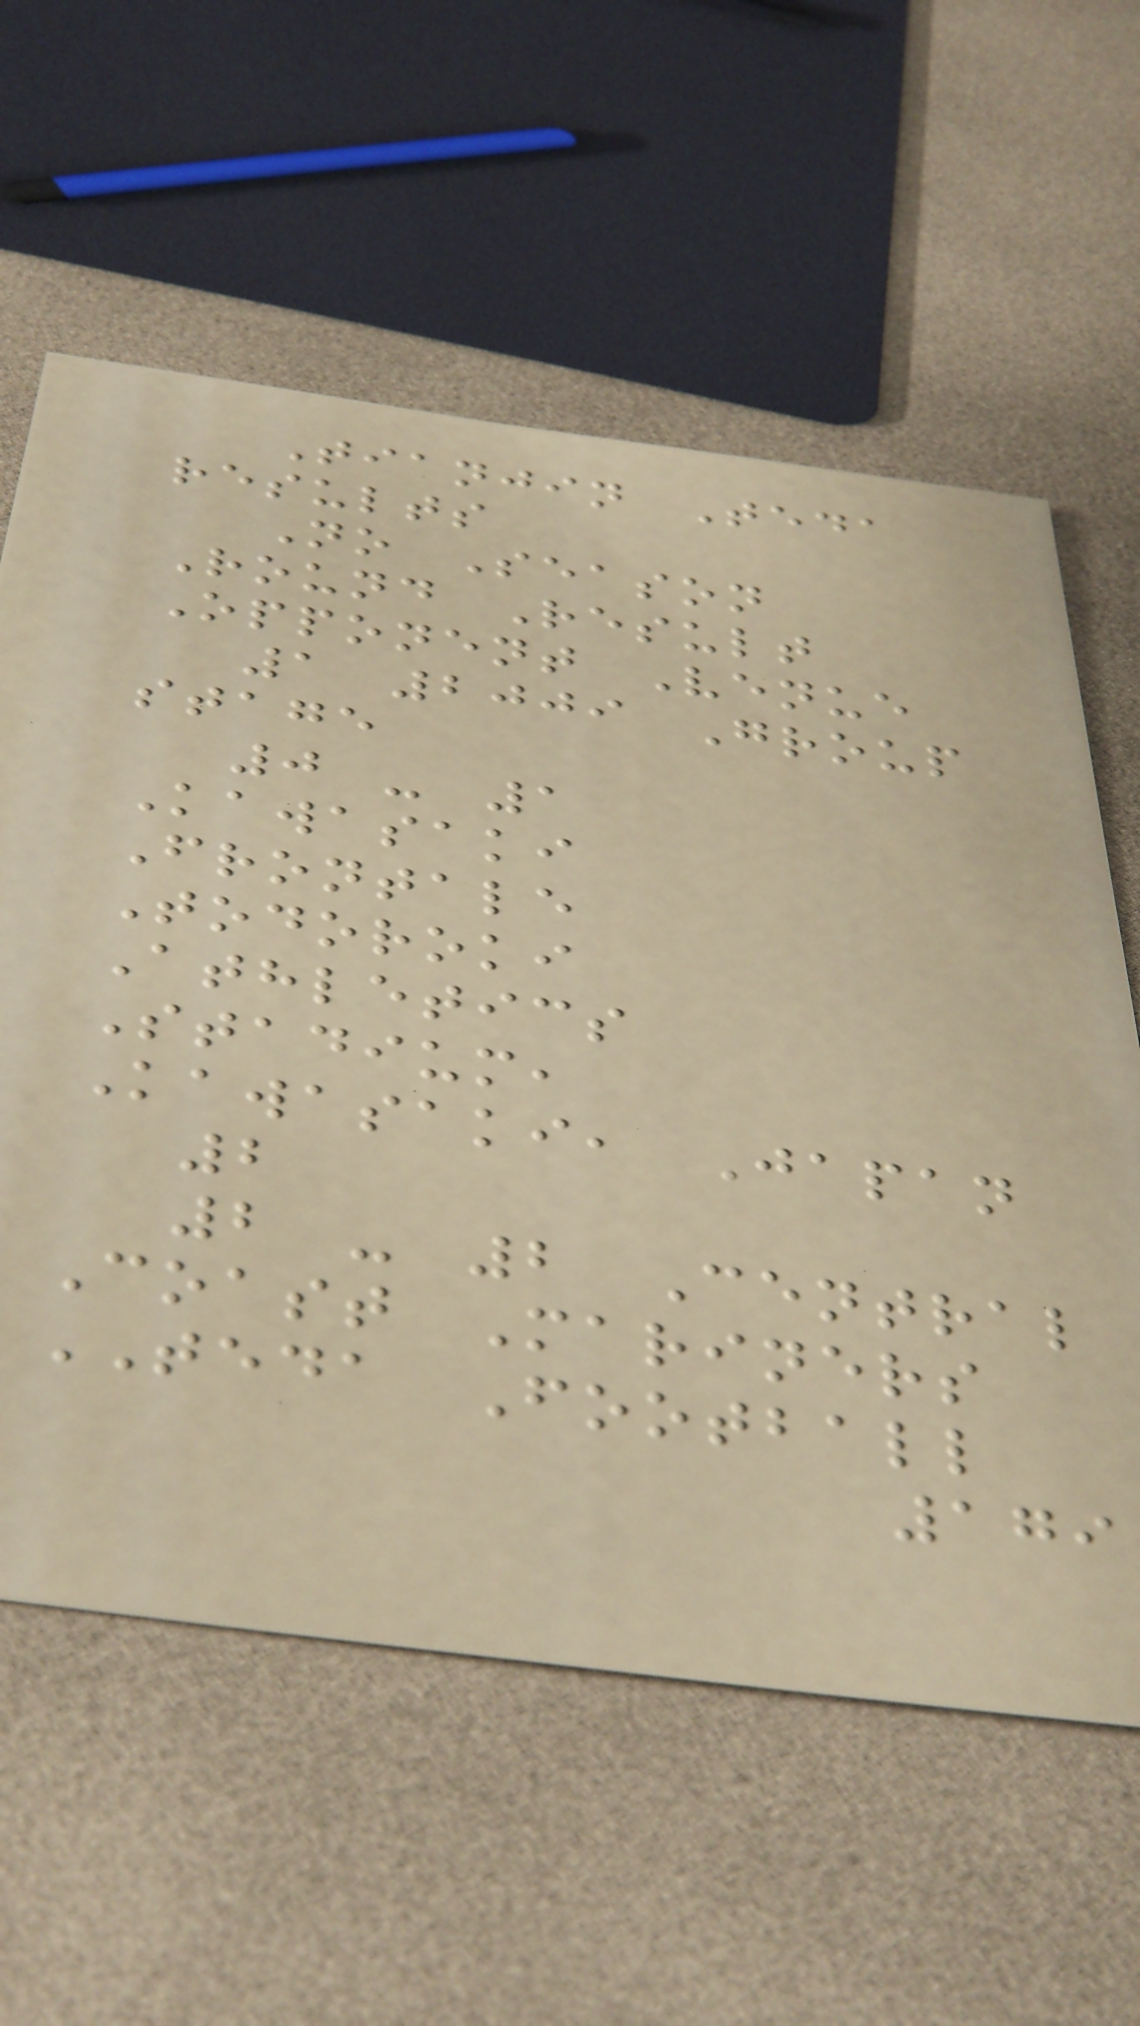Tianjin Teda
results
No Season
Round Result
Opponent Venue
1 2009 Group
stage
0 - 1
Kawasaki
Frontale
Todoroki
Athletics
Stadium,
Kawasaki, Japan
2
2 - 2 Central
Coast Mariners
TEDA Football
179
